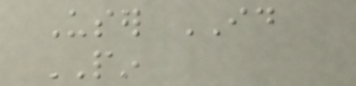User ID
PIN
